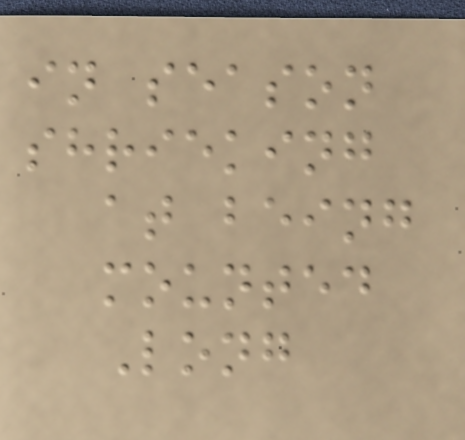in season
shrieking
at being
mounted
Long
